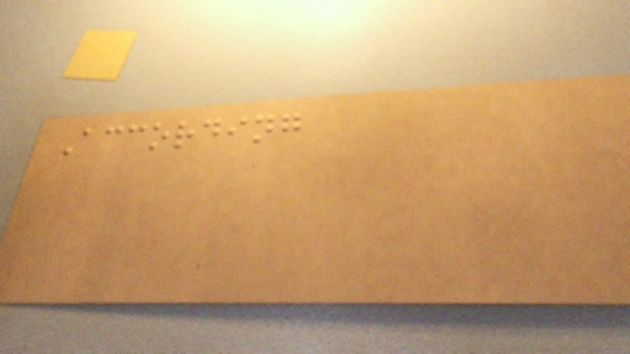According
